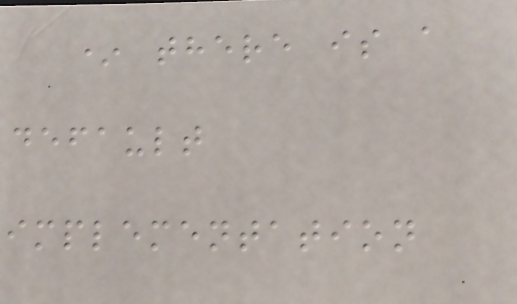* there is a
default
implementation
